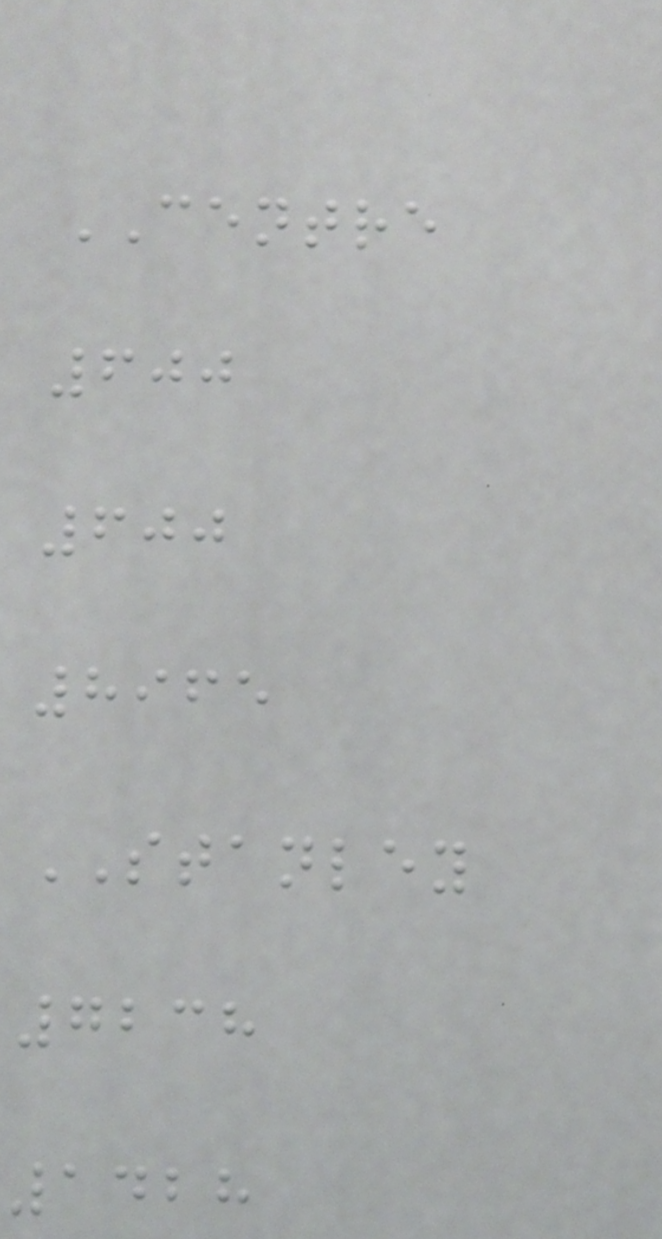CENTRE
600
600
8965
STANLEY
7238
1428
